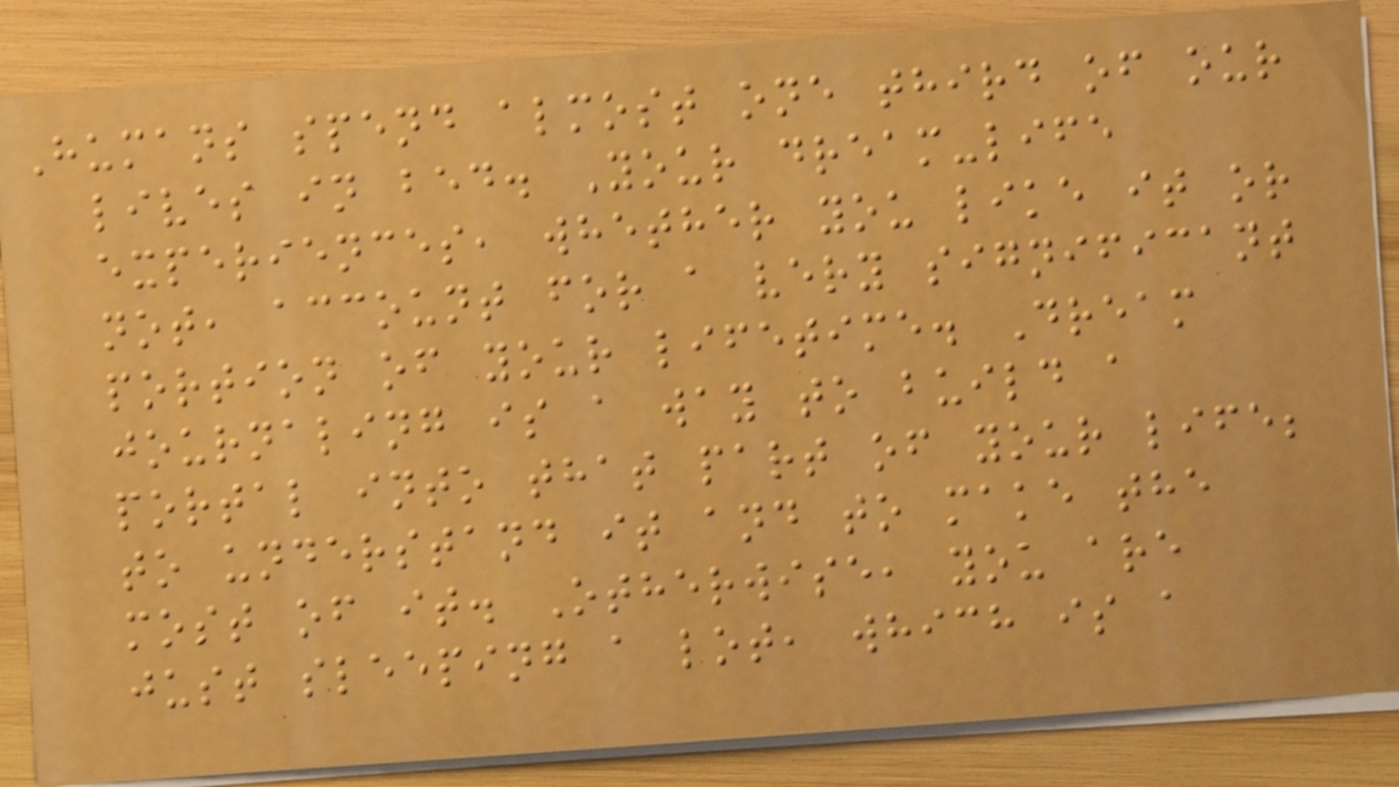Humans spend almost one third of our
lives in bed. Your dream-life
experiences, whether you like it or
not, account for a very significant
portion of your lifetime. Dream
journaling is a way to build a
portal into that part of your life;
to understand it and to make the
most of it. Otherwise, you are
just sleeping a lot, which is a
